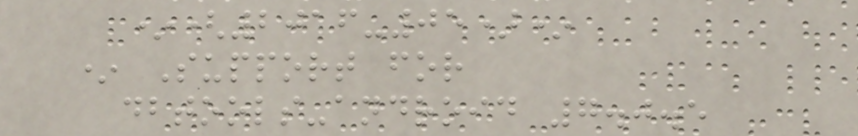*(2016-05)*
* Support for
dbtools-android 7.0.5
